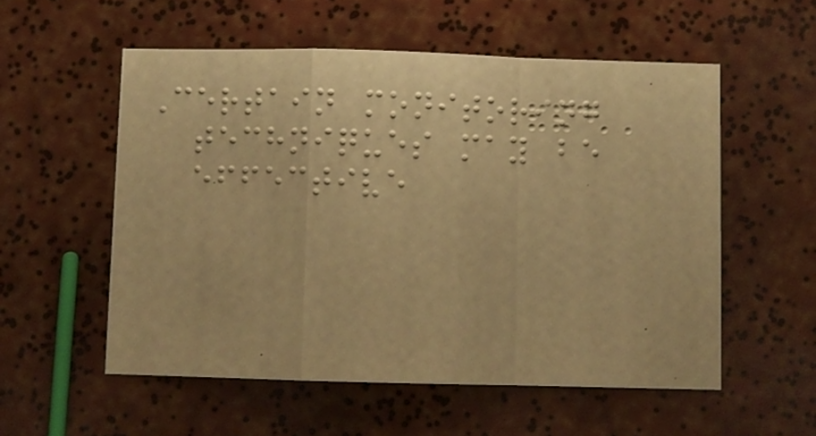Certain monitoring
techniques may be
effective
